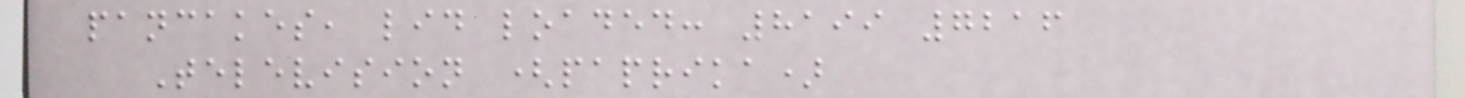pancakes, lid loaded: 8199 7216
Television (paprika)
